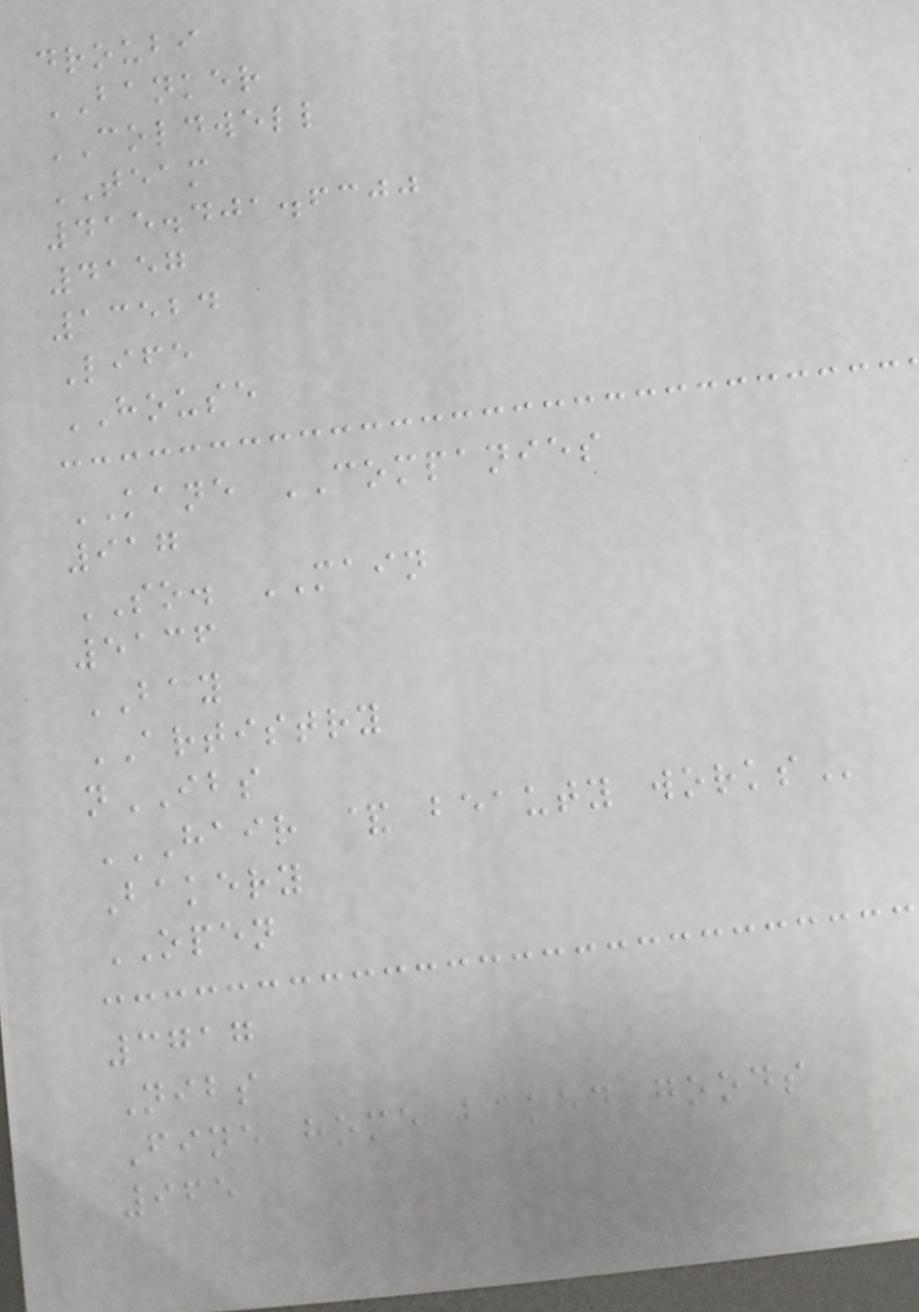droubi
BANKER
COLDWELL
TEAM
415.401.6300
4157
13524
Life
HOUSE
KANE COMPANIES
917
SO. MAIN
5136
BAY
ARTISTRY
nIBS
HAIR & BEAUTY WORKS
Bakery
OPEN
3717
Nibs
Fine home baked goods
965
